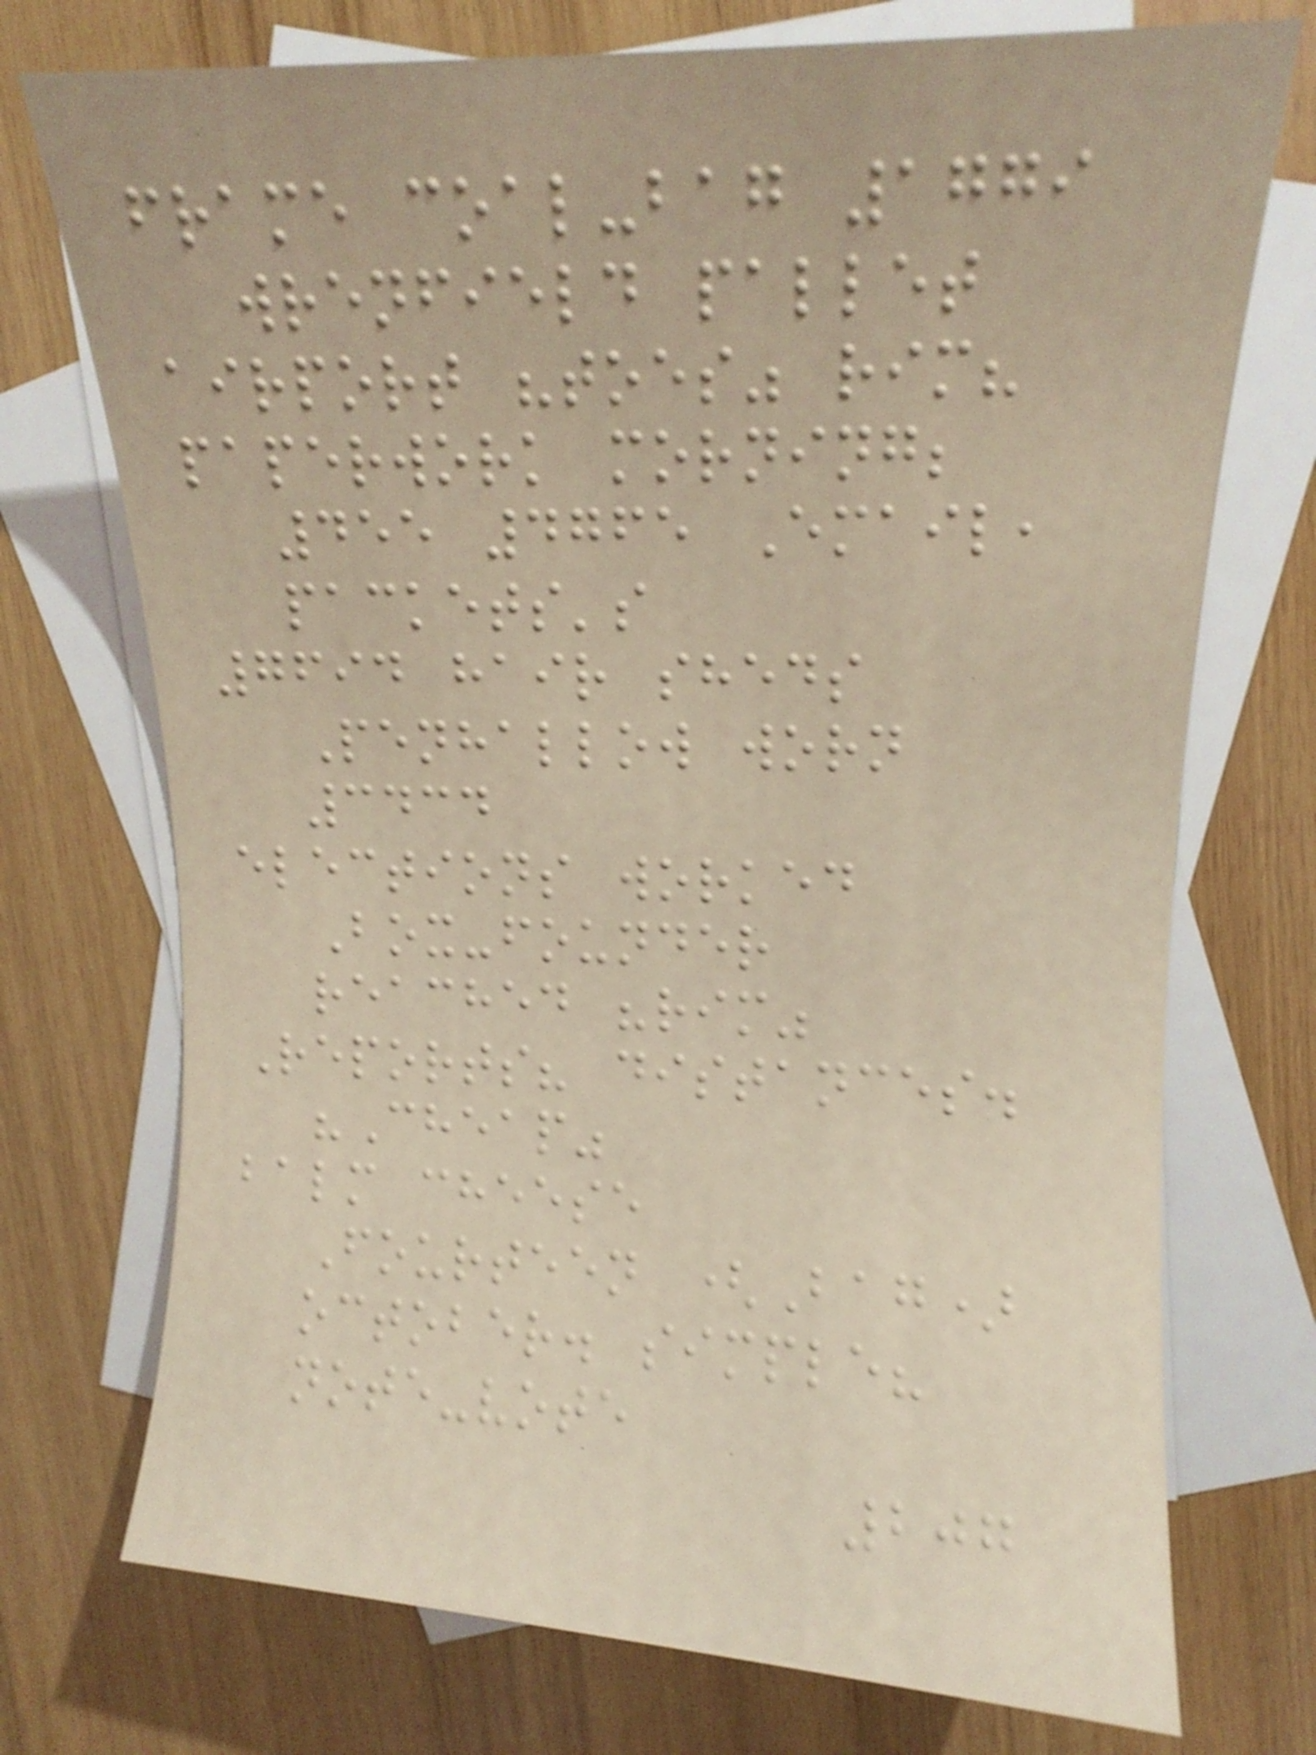frame coal-bag 1779
wrenfield pallet
airport "toes" rim?
paperwork morning;
455 4765 Email,
packets's
7694 hair sheds
Penhallow worn
3434
elections worked
Box-founder
reached "rim"
Reports? distances.
"Cheap"
balm cheese
Fourteen (Bag)
october. simple?
note-vote
207
